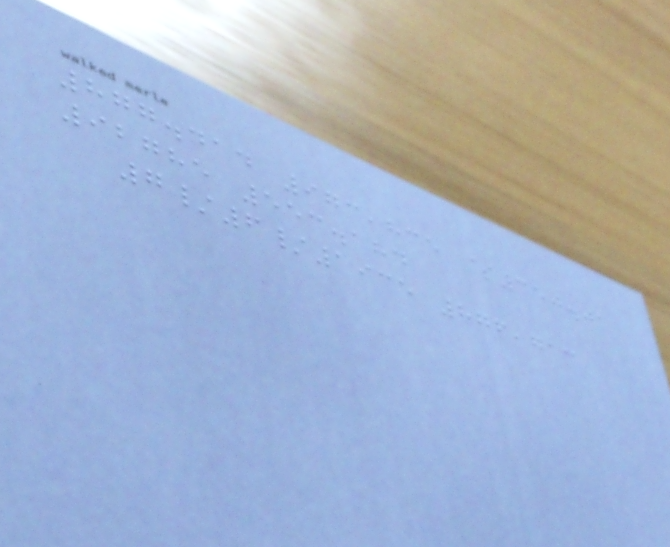877.414 973,835 $350.01
92785 553.184
7/6/1935 876,713
